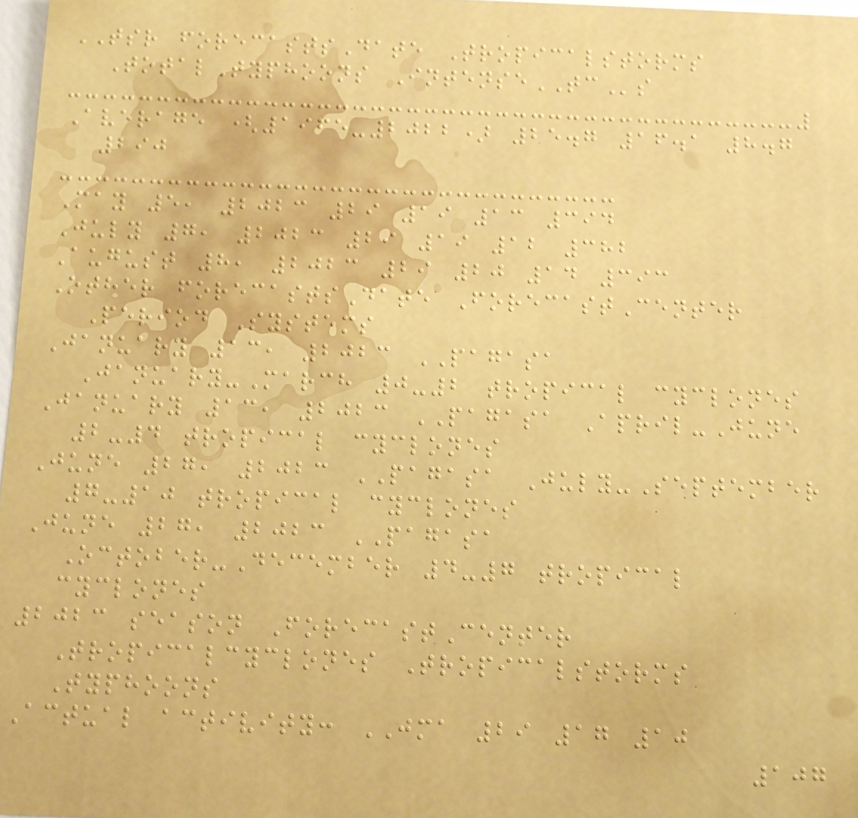TSR forecastsDate Tropicalstorms
TotalTyphoons IntenseTCs
Average (1965-2022) 25.7 16.1 8.7
290
May 5, 2023 29 19 13 394
July 7, 2023 29 19 12 382
August 8, 2023 29 20 14 393
Other forecastsDate ForecastCenter
Period Systems
January 13, 2023 PAGASA
January-March 0-2 tropical cyclones
January 13, 2023 PAGASA April-June
2-4 tropical cyclones
June 27, 2023 PAGASA July-September
7-10 tropical cyclones
June 27, 2023 PAGASA
October-December 4-7 tropical
cyclones
2023 season ForecastCenter
Tropicalcyclones Tropicalstorms
Typhoons
Actual activity: JMA 29 17 10
107
